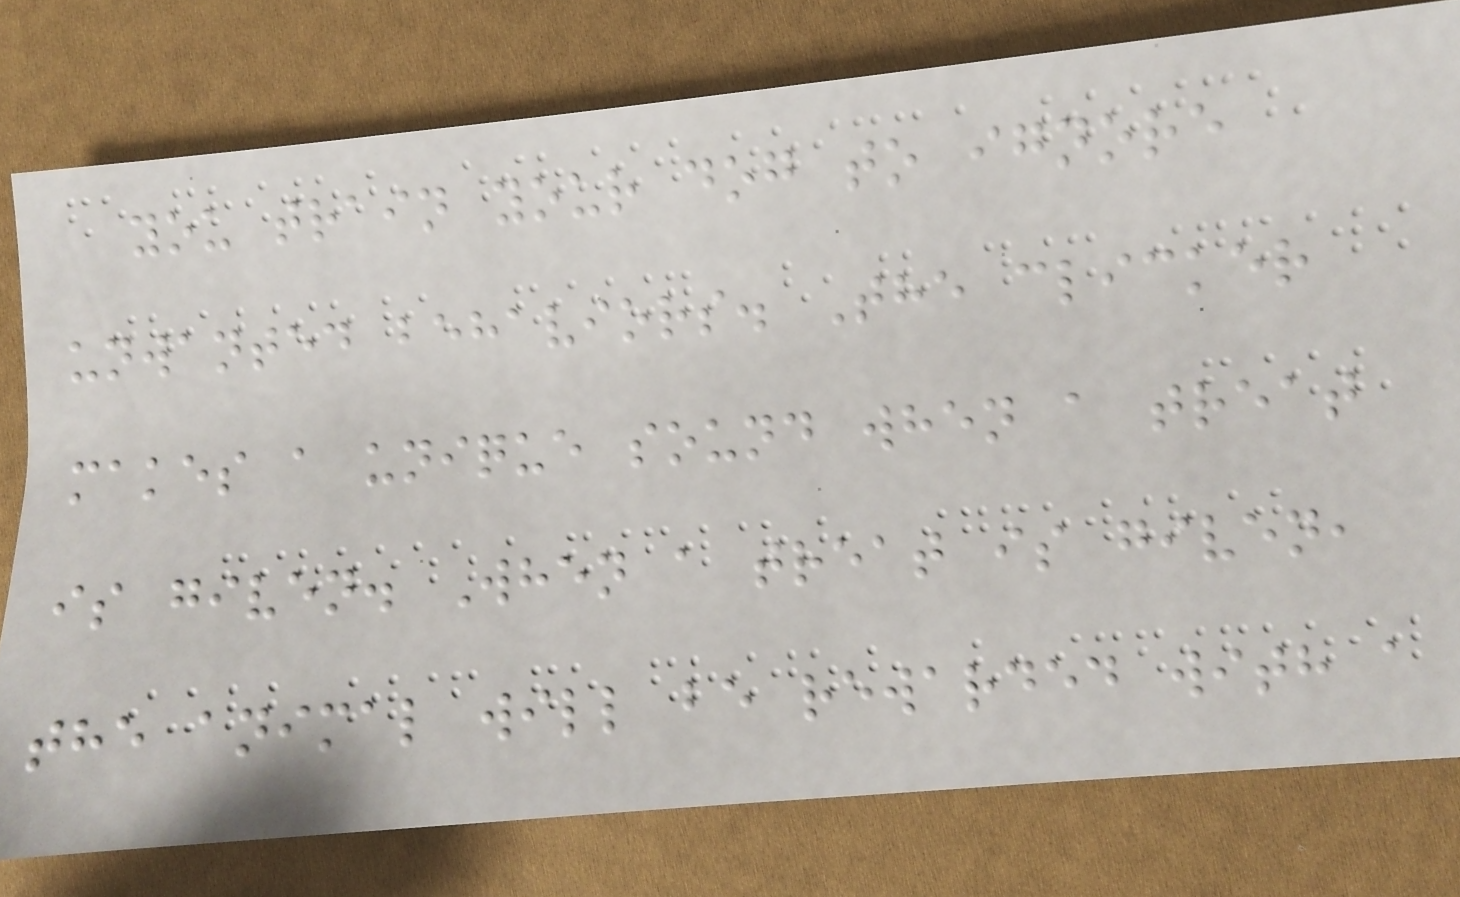you train your dog to ignore
unwanted behaviors. The clicker
makes a unique sound when a treat
is given. When a treat is given,
the animal will be rewarded with a
